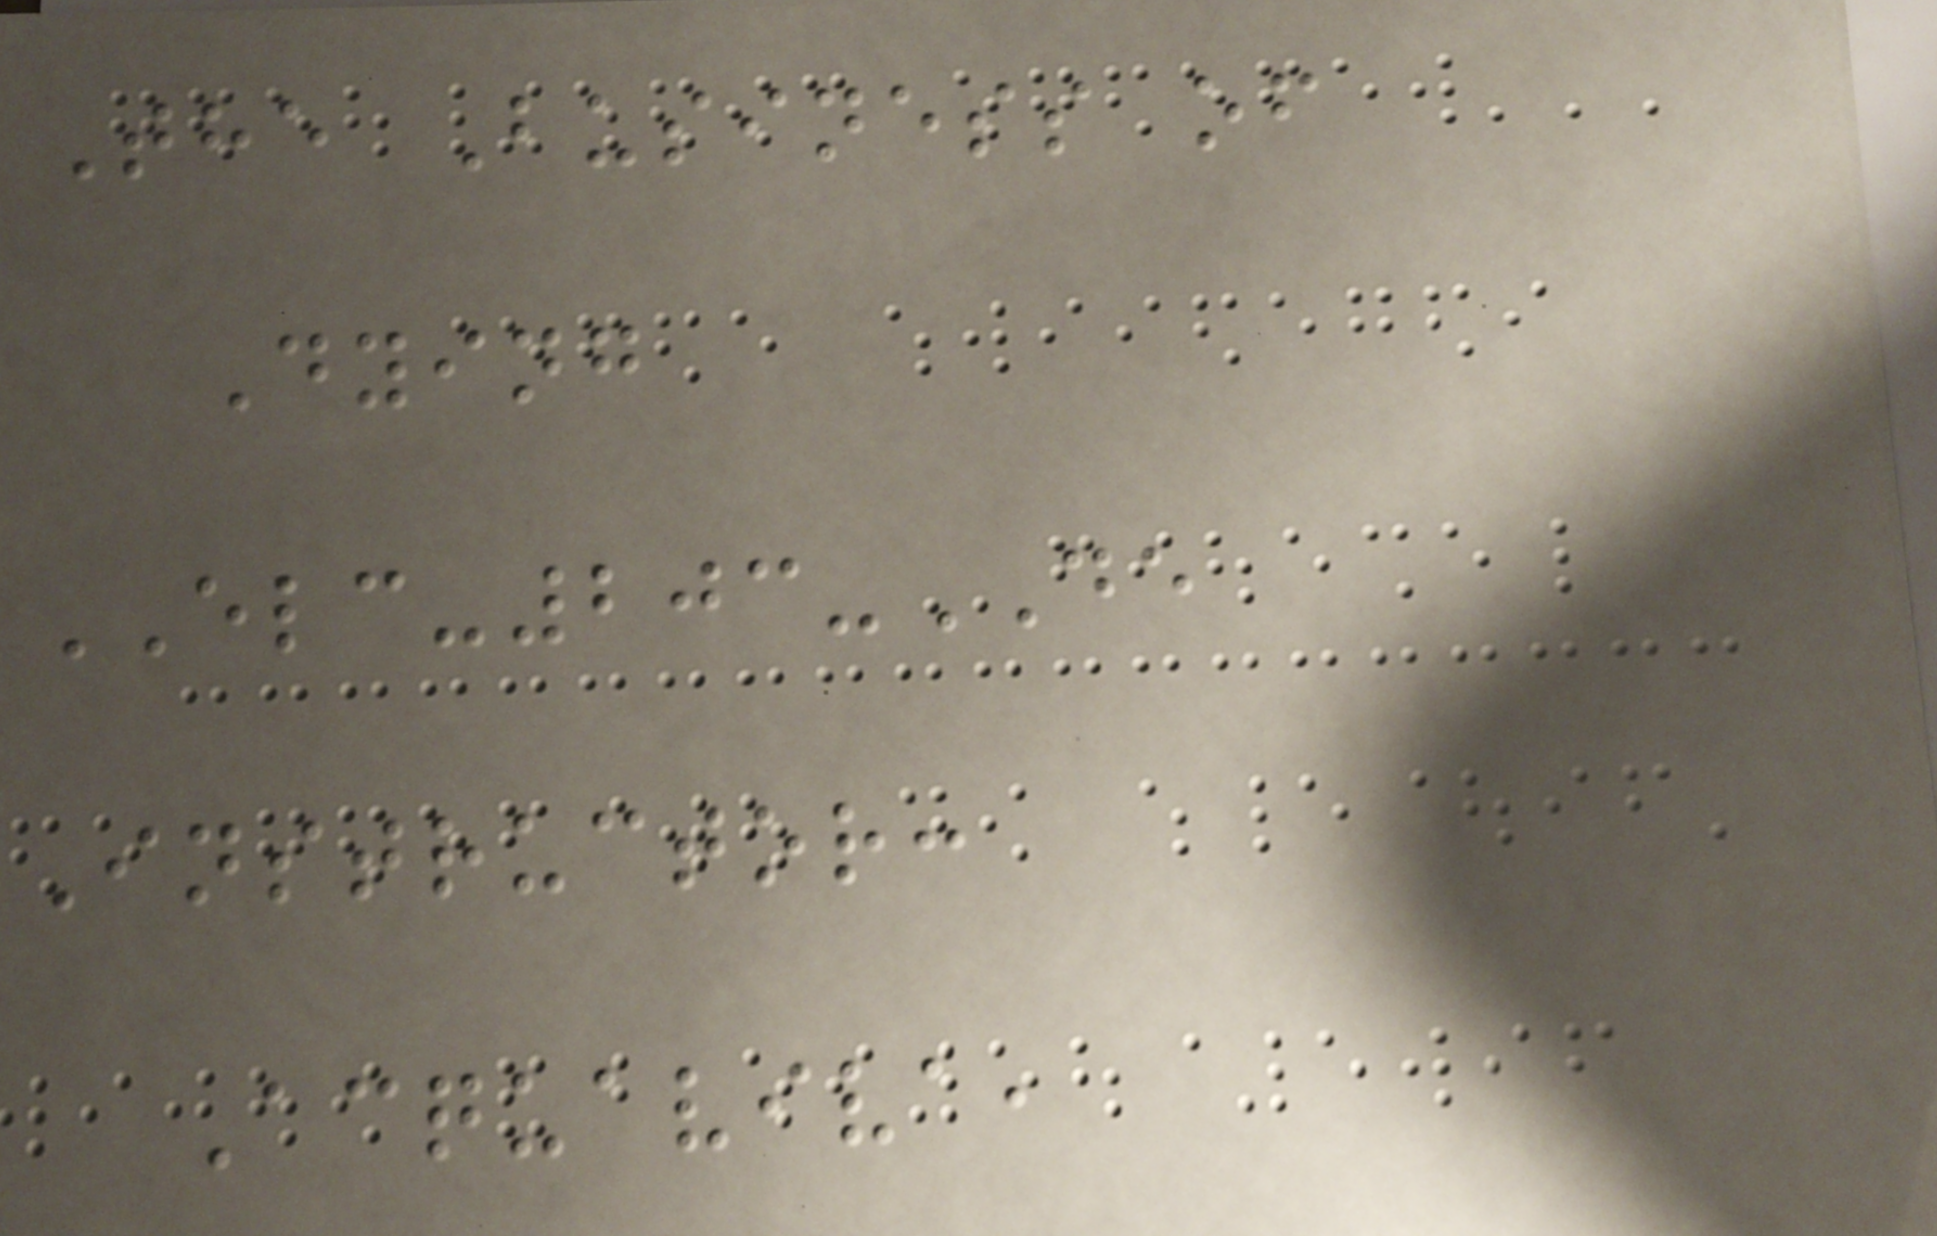The Business of
Dying
ELC-203-DE
Instructor:
Acquaviva,
